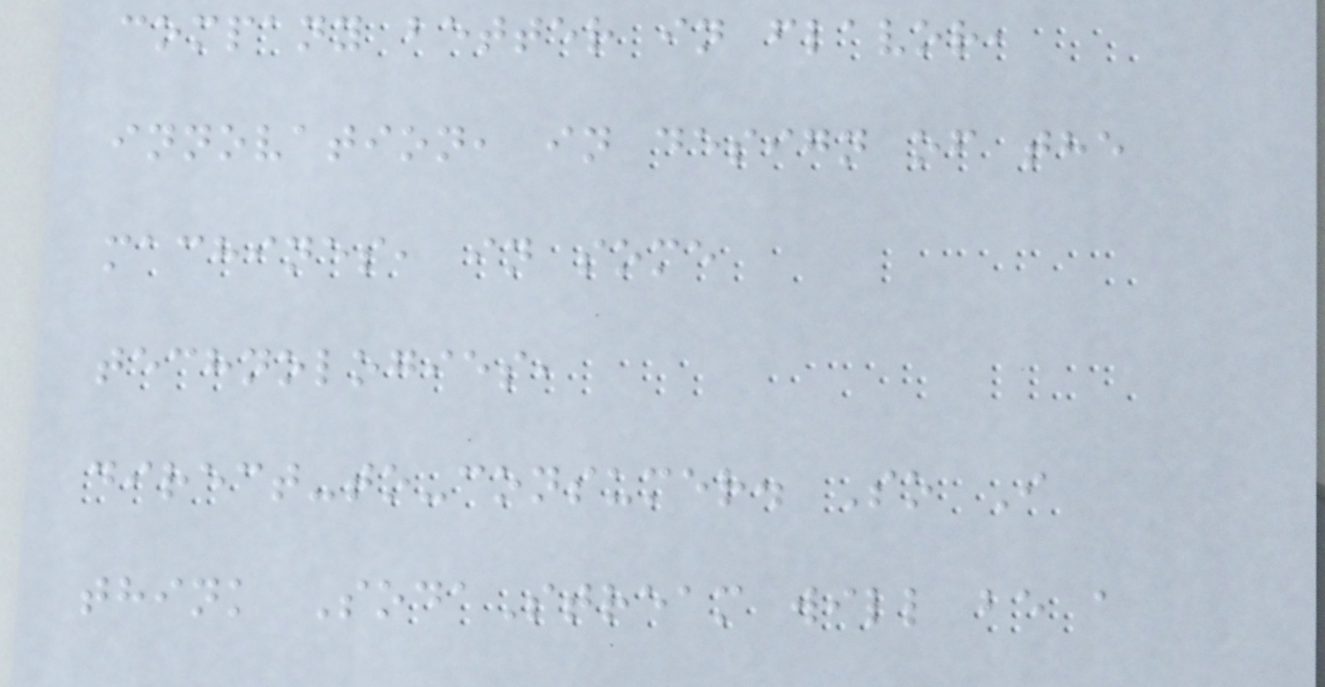company better in flavor,
innovation, in design of the
machines, in some
technologies,
direct-to-consumer. So I
think SodaStream will be a
